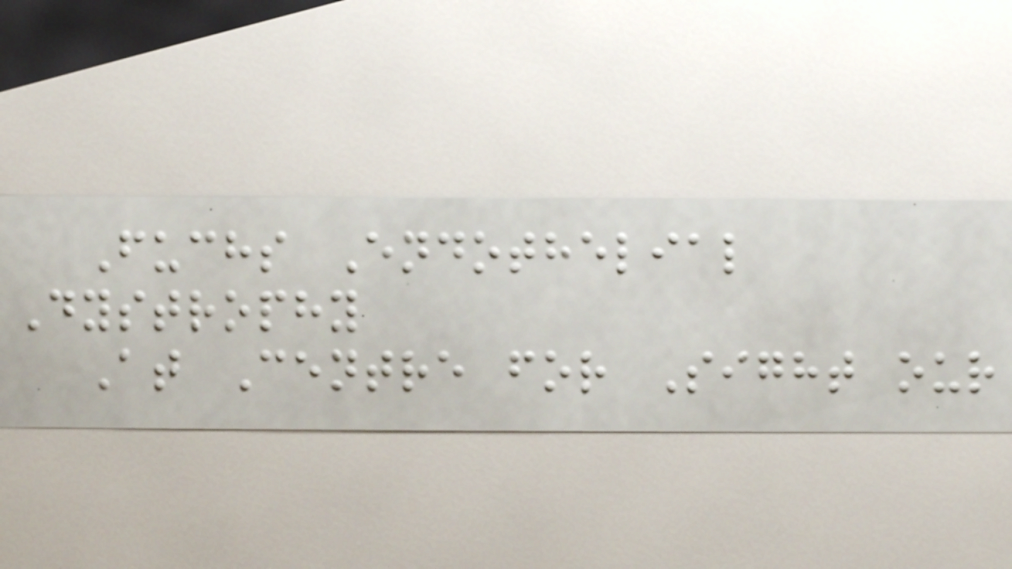Fuchs Endothelial
Dystrophy
At Centre for Sight our
